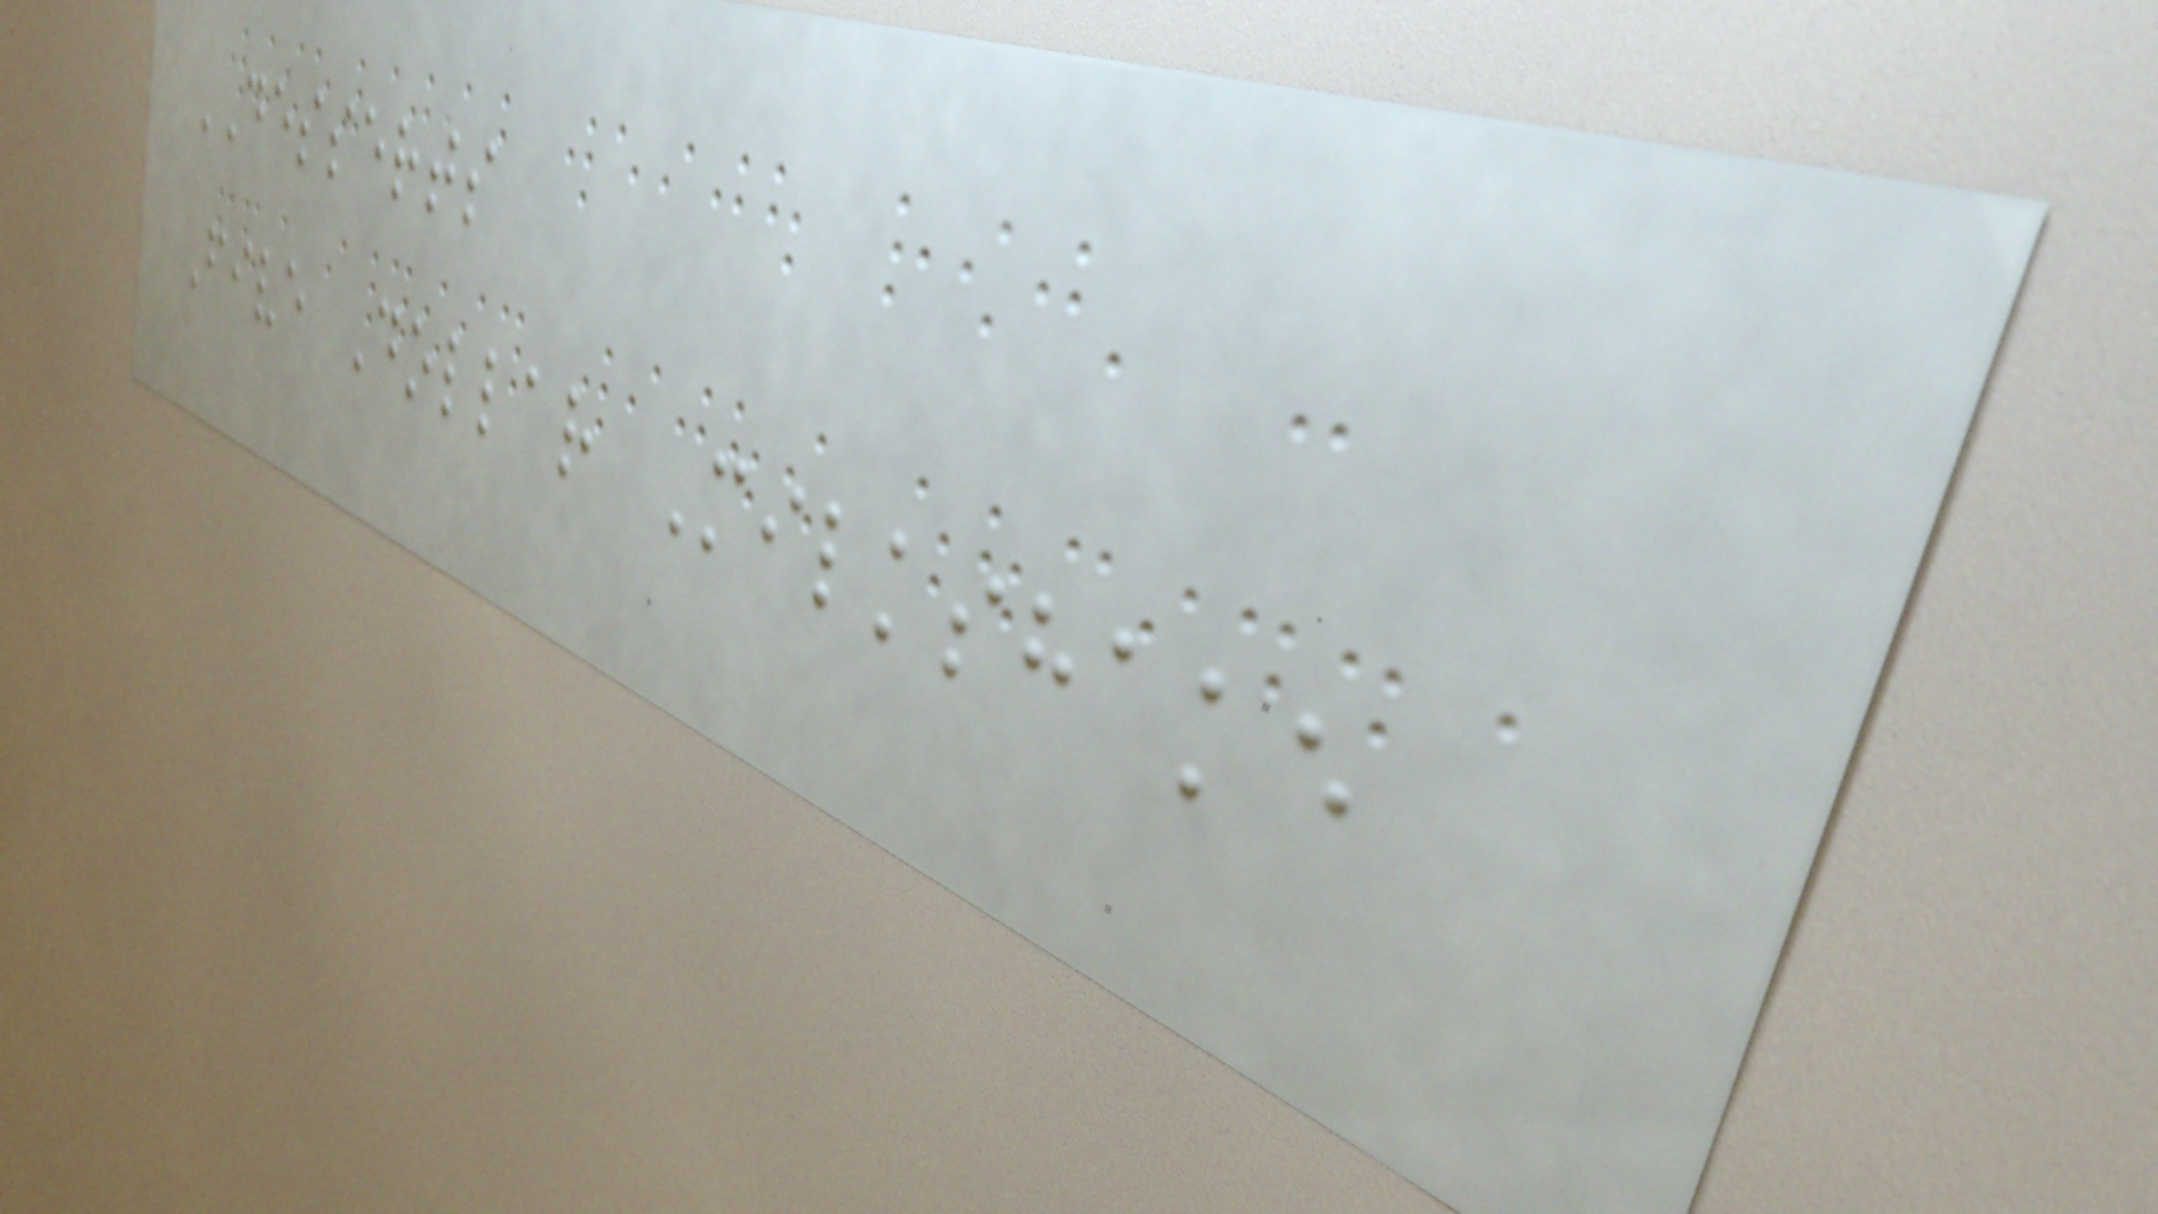DESSERTS
Five Dollar Milkshake
